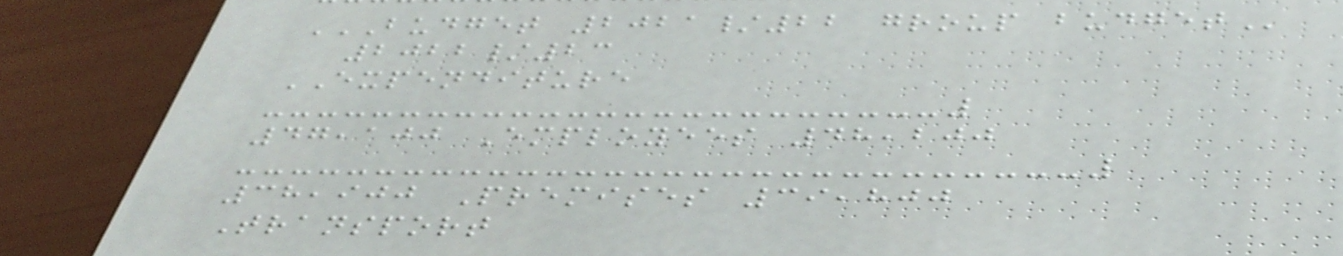BUDGET 2021/22 GROUP BUDGET
2022/23
EXPENDITURE
47,100 Employees 48,200
38,900 Premises 39,800
Transport
